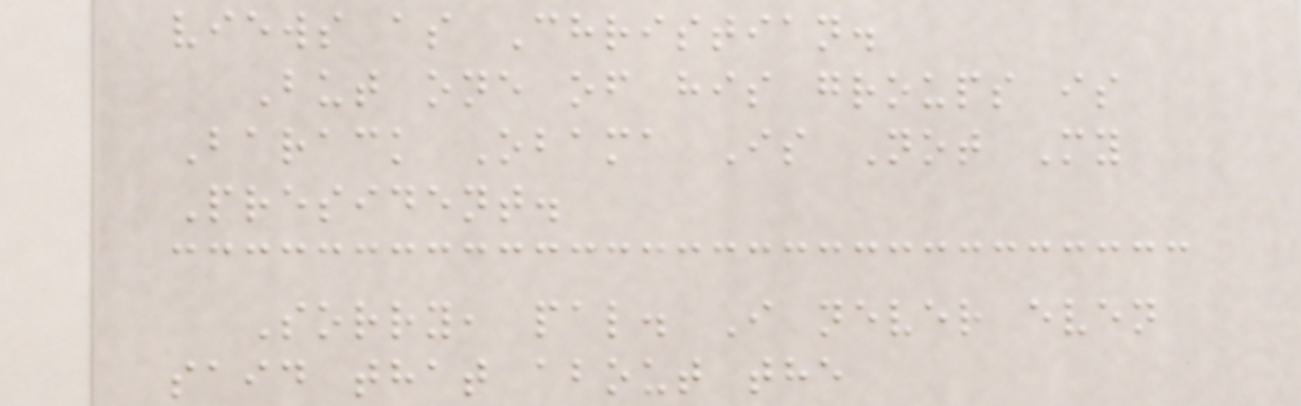views as Christian.
But one of his groups is
Barack Obama Is Not My
President.
Sorry, pal. I never even
said that about the
